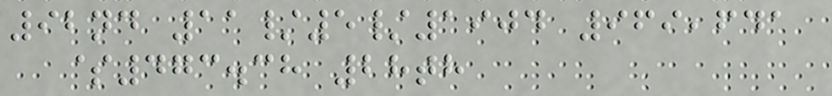92nd 11/5/1904 969,641
$473.38 28th
